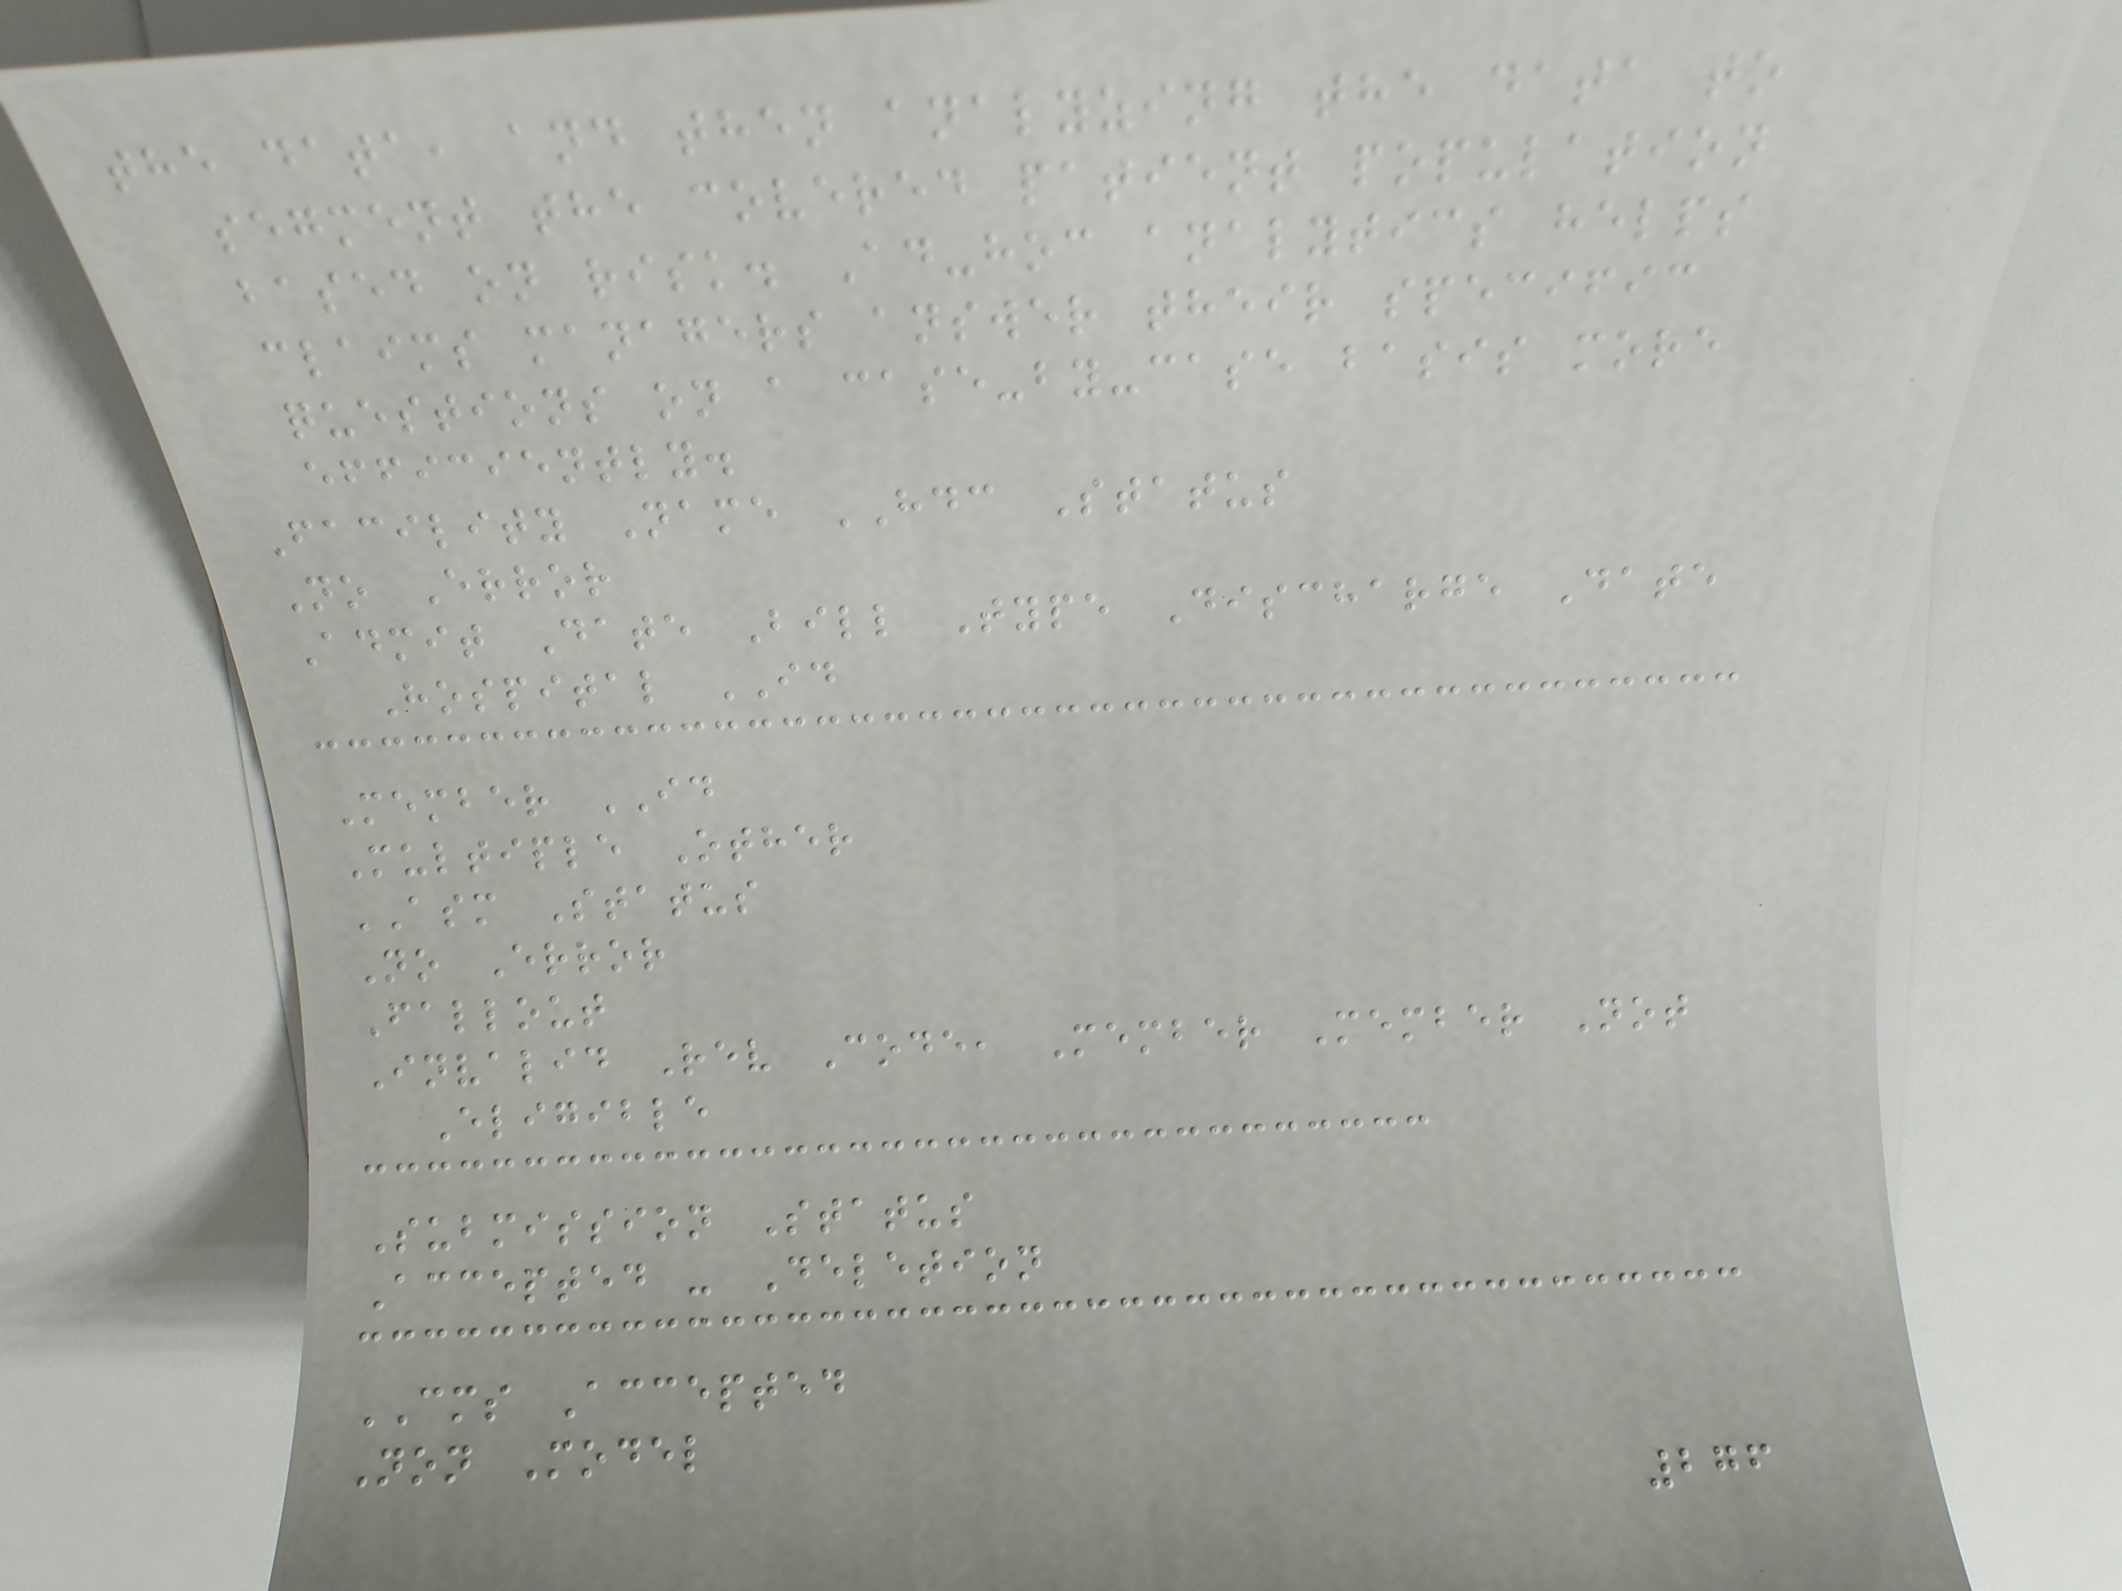the data, and then analyzing the data to
segment the covered patient population
based on risk. Ad-hoc analytics helps
claims managers answer their specific
questions on a case-by-case basis more
efficiently.
Facility Name HDC Status
No Error
Admit Date Bill Type Discharge Date
Hospital ID
Member ID
Multiple Other
ASM Status
No Error
Fallout
Invalid Rev Code, Member Member Not
Eligible
Submission Status
Accepted - Deletion
CMS Accepted
Non Model
276
